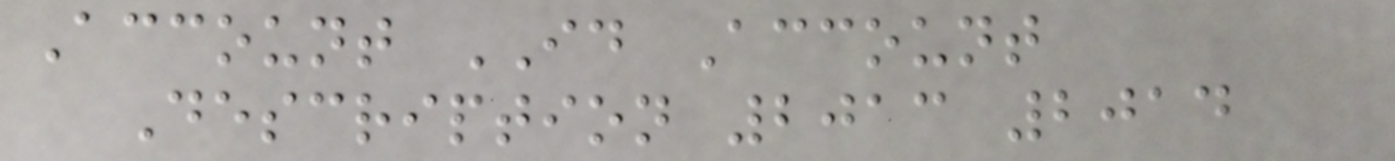Account ID Account
Description 2013 2014
